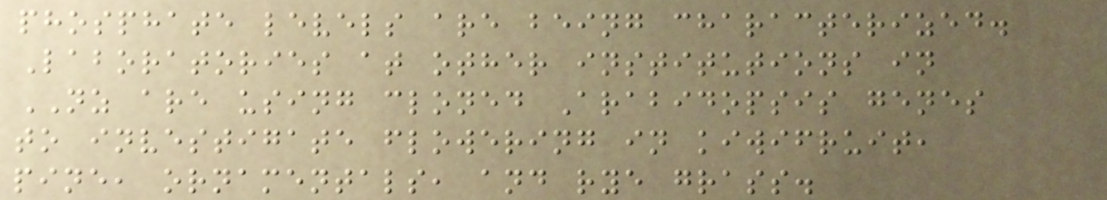phosphate levels are being characterized.
Laboratories at other institutions in
NZ are using cloned Arabidopsis genes
to investigate flowering in kiwifruit,
pine, ornamentals, and rye grass.
